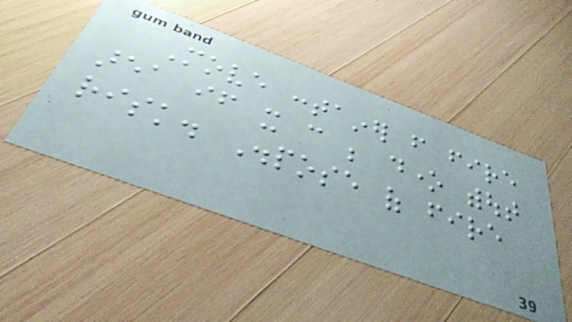Move container from fire
area if it can be done without
risk. Dispose of fire
